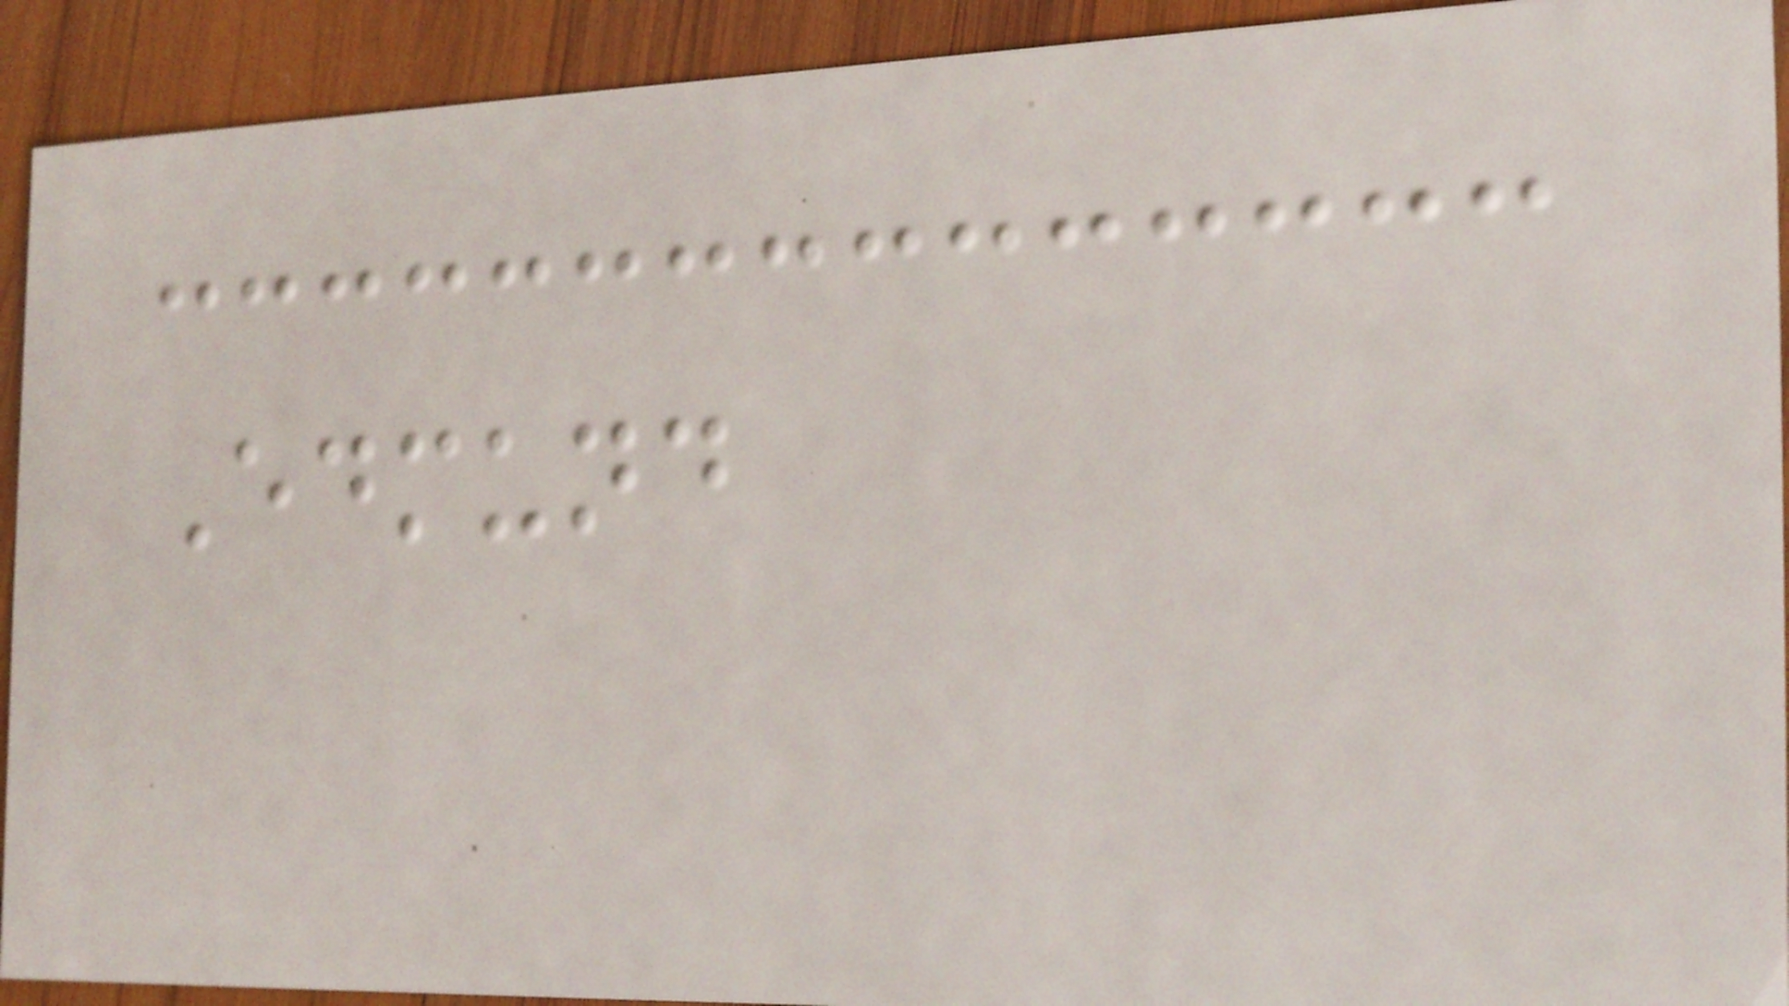Edmund
